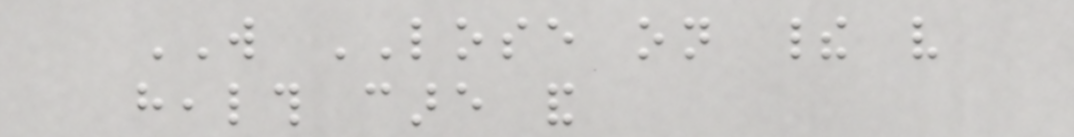WILL LOSE on their very
health care and
